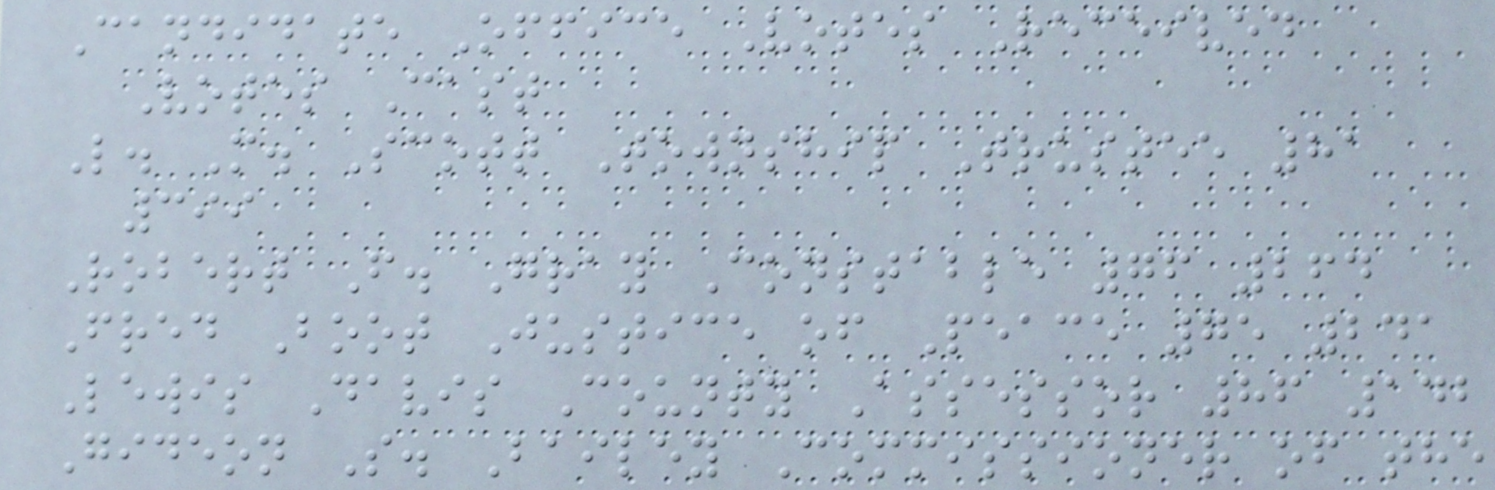Candidate Office Votes Received
Votes Cast
L. M. Scott Township Trustee 81
399
Robert F. Gray Constable 76 264
Fred Boot Justice of Peace 75 241
Lewis Davis County Assessor 86 142
Gideon S. Bailey Commissioner of the
